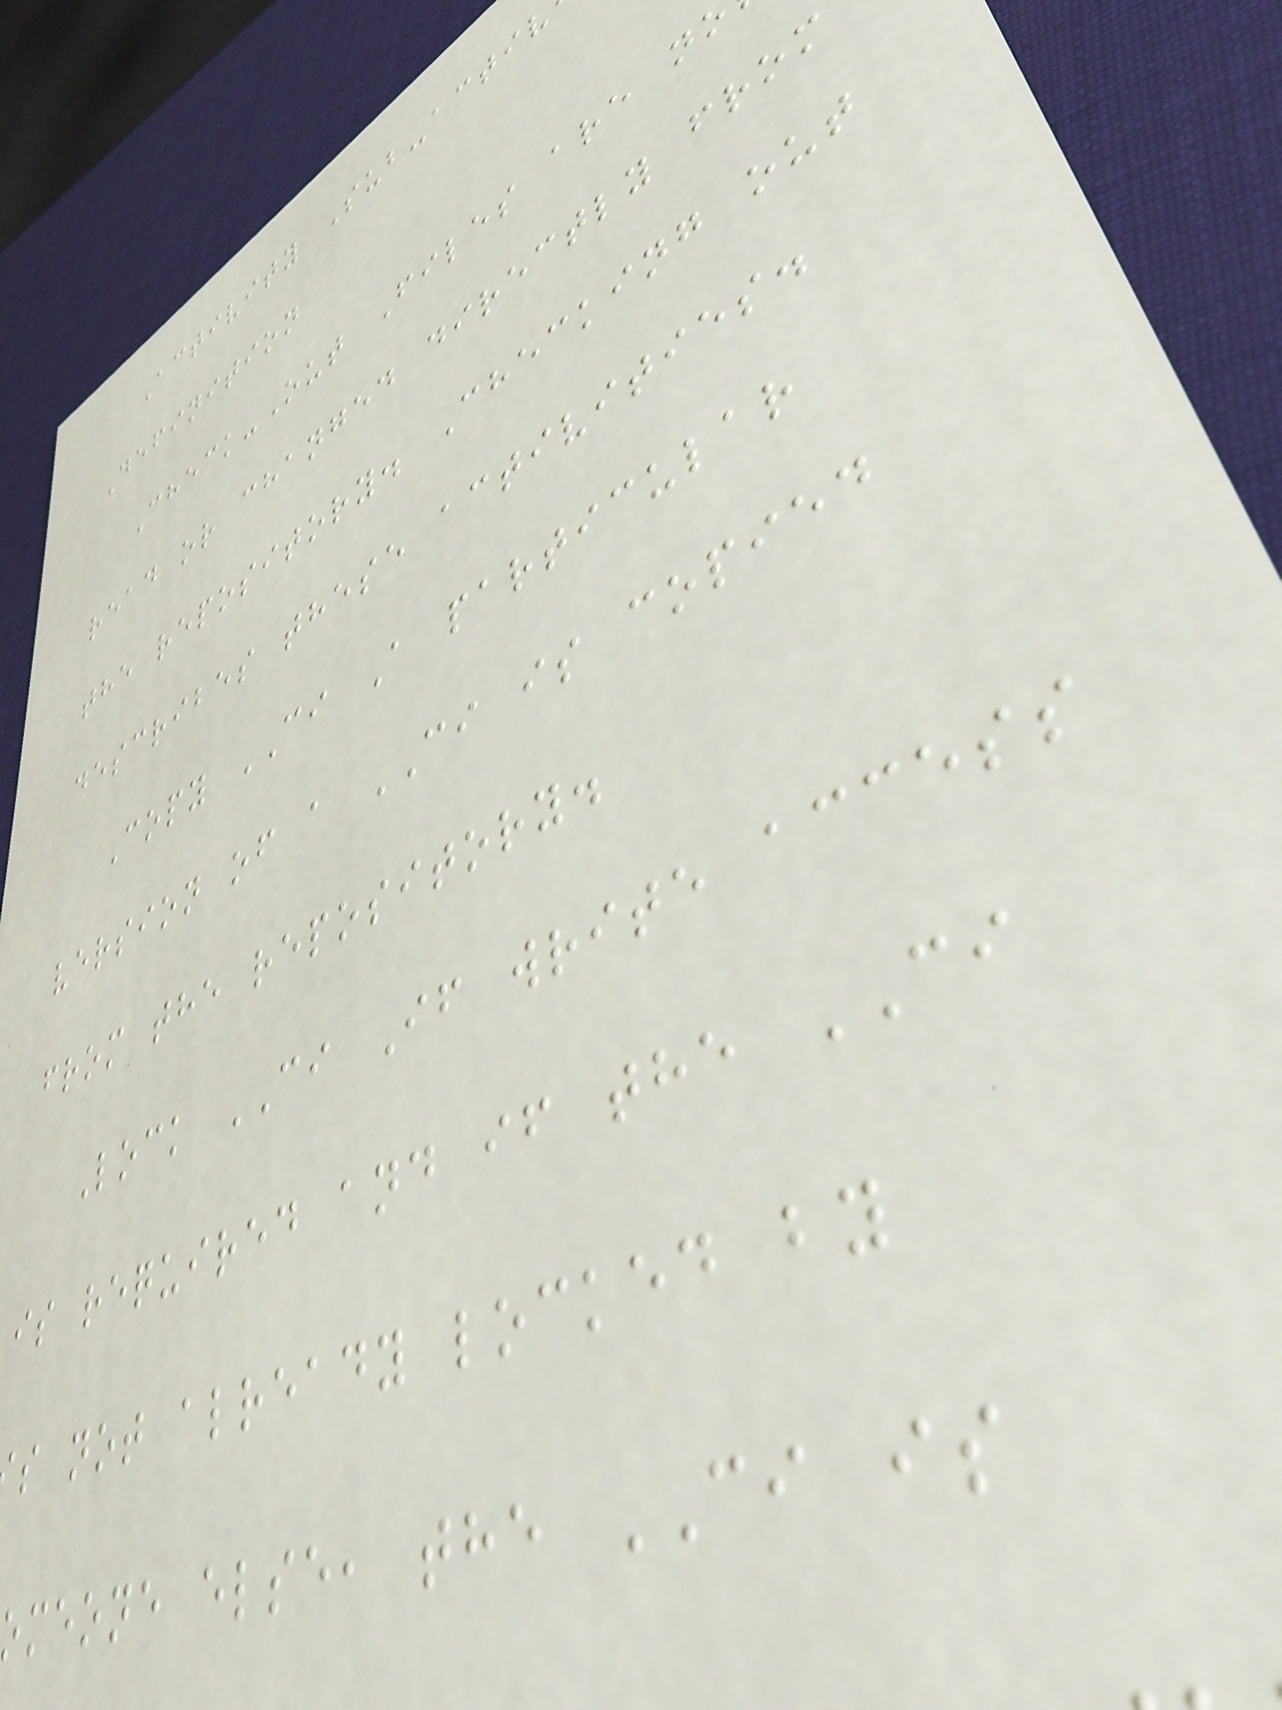Activity Sub-activ
Definition
Check-Out Files are n
read or changed directly from
the repository. Checking out
describes these activities.
Copy CI A particular
version of a CI is copied
from the repository.
Lock CI If write access
is required and if the CI
s not already locked by
omeone else, the CI is
